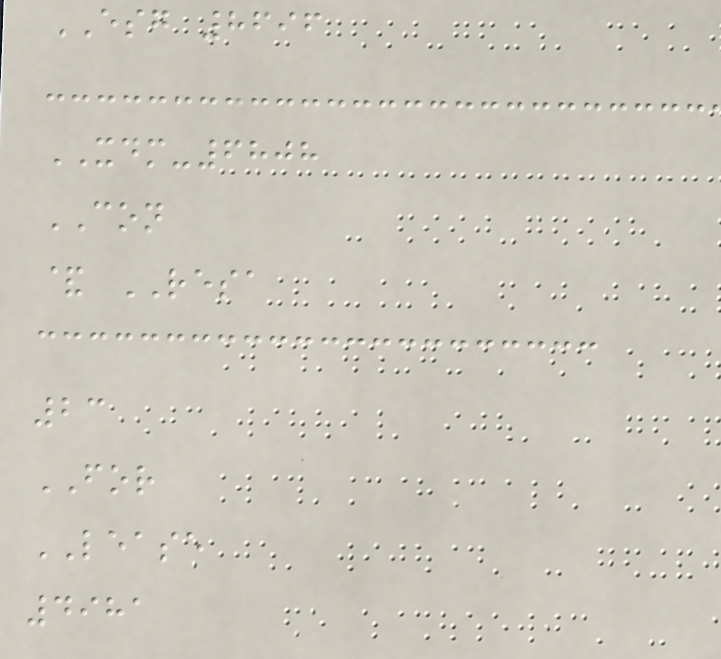ESG 8696
XDM-6808
CON
& RESA
23
FOR
LEASE
4981
